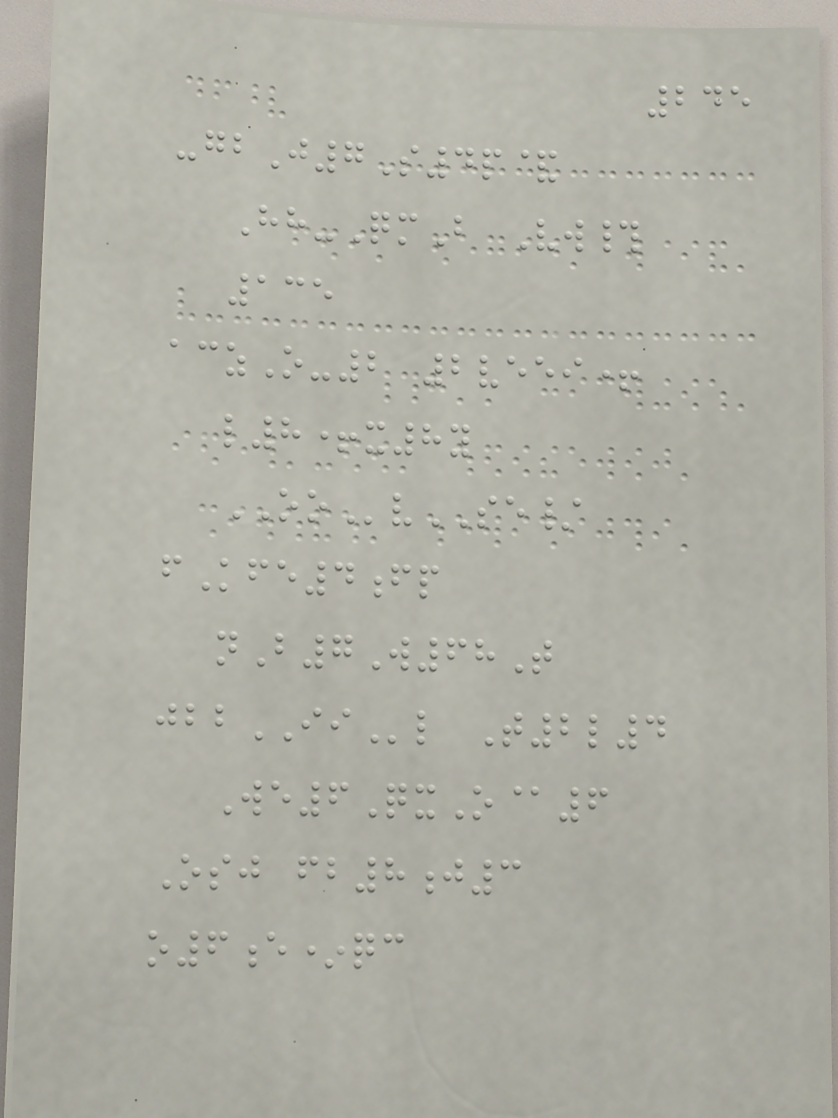245
-gbJ7S4p&
Hh-QmB Vw#
135
aczO-2 2veei+
l8+x8y
OOvSE/
fKfe4fp
nB7W68T
jbbIIl T2l4
We6QxO@6
Osj fb8j3
o6e*qc
